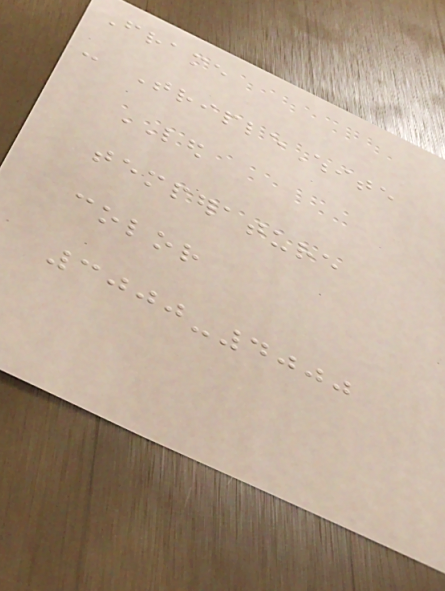Frame
- TripleWhite
LED
temperature
color
3000-4000
